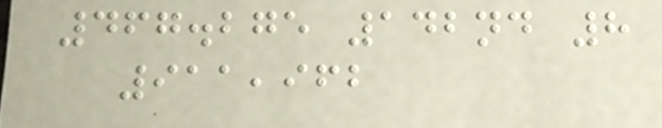467.275 142nd 8
911,962
